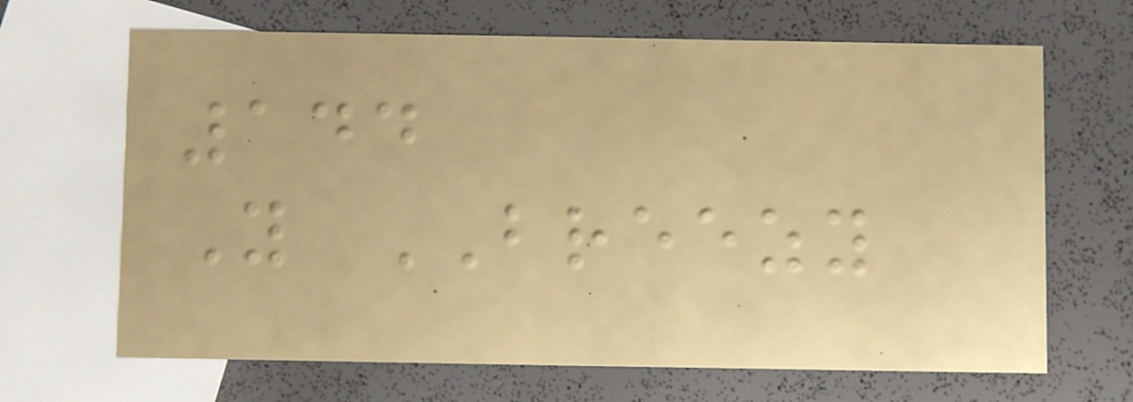144
Y BREEZY
